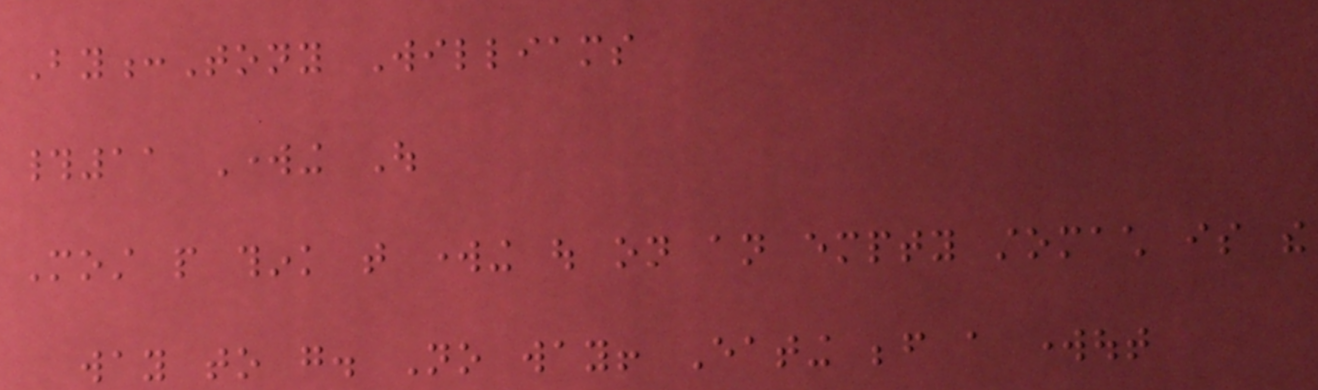By:Tony Williams
#11 Working Out
Most people think that working out on an empty stomach is the
way to go. No way! Eating before a workout
